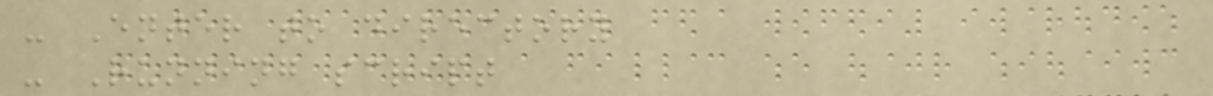- Enter to directory
- Running script
